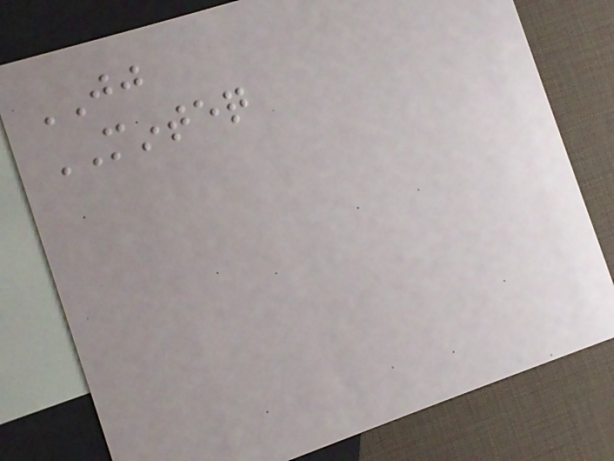JJ
MINTEQ
